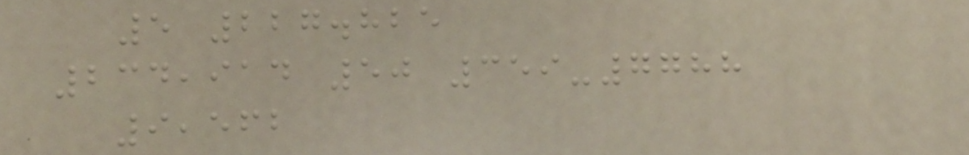5 227.825
234,914 50 359-7788
9,562
